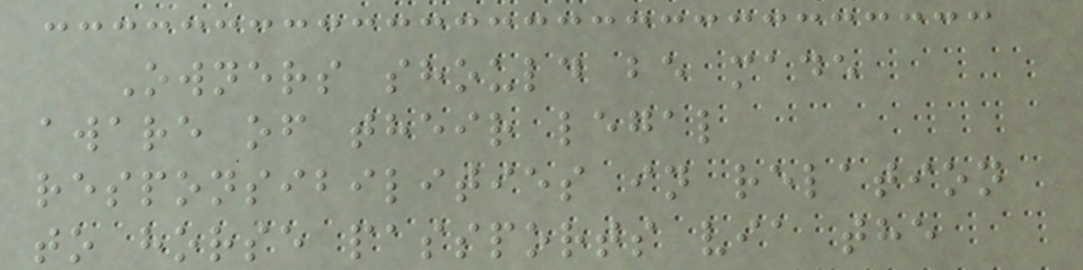Owners should be made
aware of their legal
responsibilities in relation
to horse passports via the
